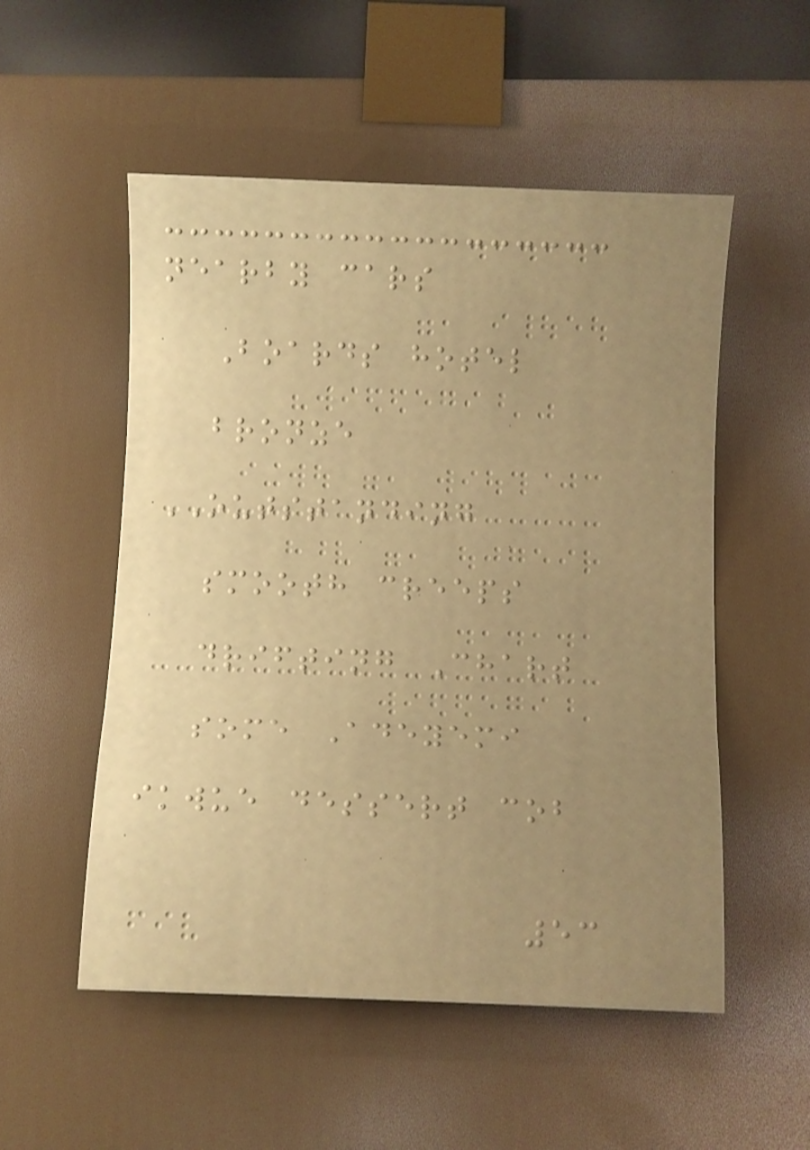nearby cars
Boards hotel
bronze
OUTSTANDING
smooth creeps
drifting Chart
some Adeyemi
ikwue dessert cob
53
